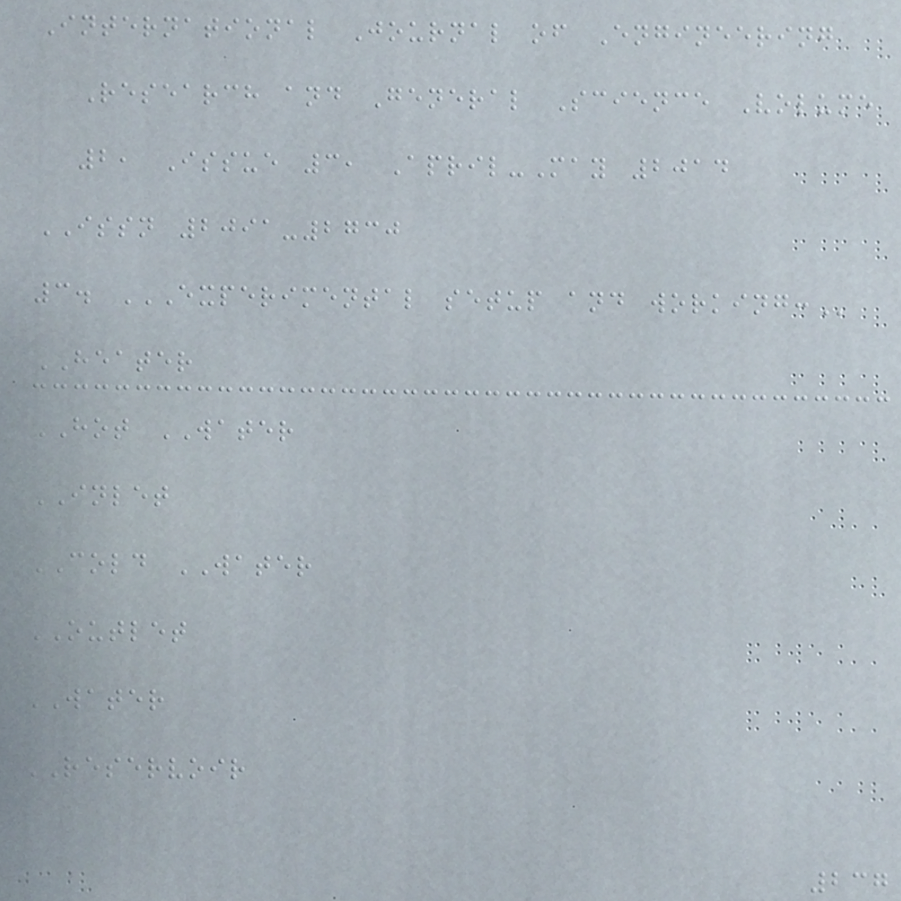International Journal of Engineering
Research and General Science Volume
2, Issue 3, April-May 2014
ISSN 2091-2730
3. EXPERIMENTAL SETUP AND WORKING:
HEATER
HOT WATER
INLET
COLD WATER
OUTLET
WATER
RESERVOIR
237
